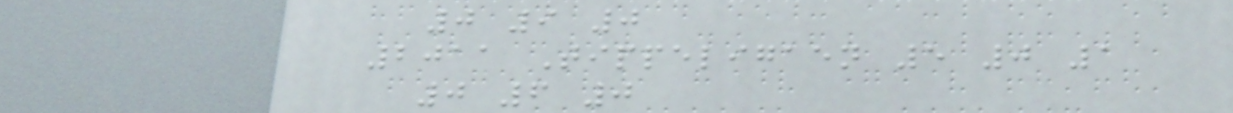0 9 0
2011 Tippeligaen 5 0 1
0 6 0
